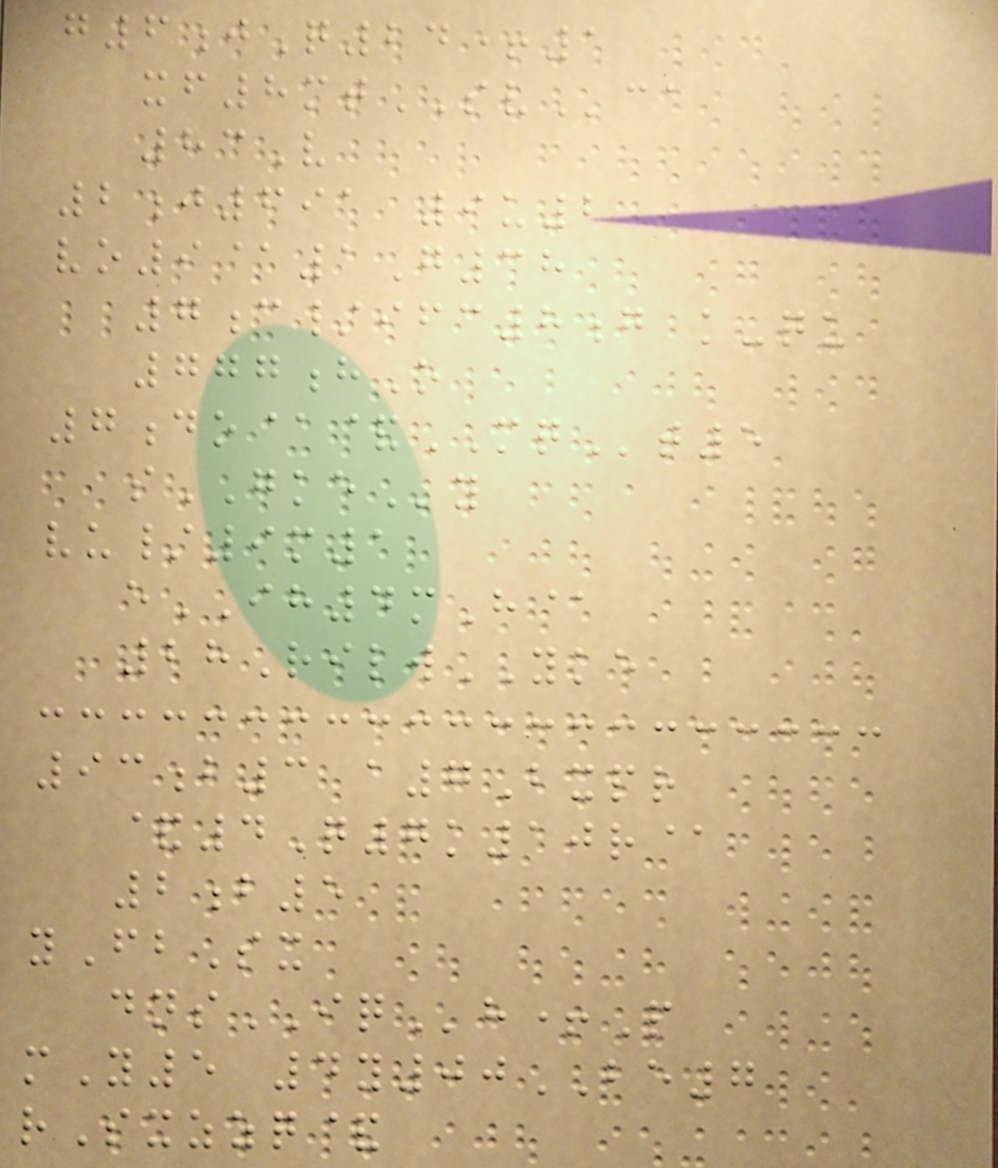g6jQ24+1
xf8mtSVca
83V
2j691 9u2
vo9@1G38
7c/ifc8g k-qu
777hO
7do@&MQt5
sGKEy
vu/9m1
eIH4mH@
28RilwYKE
93b3 a7Bxpr
&4Q7k10r@
2b5
yFbSx
dnsIQh+P
mY5 4y00BE7
rSxzzq&
